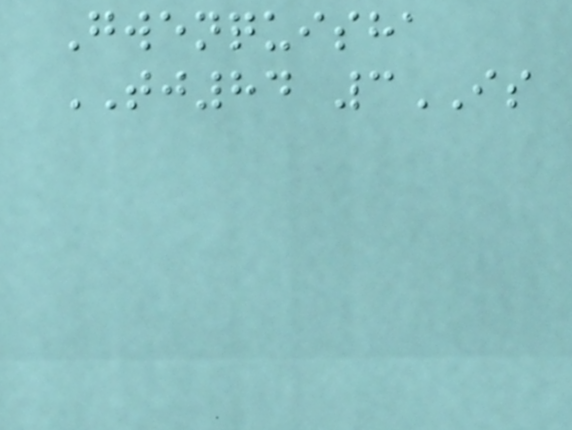Gwenquisha
TJ84 3IS
